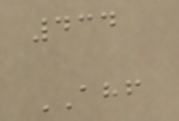434
AHF
